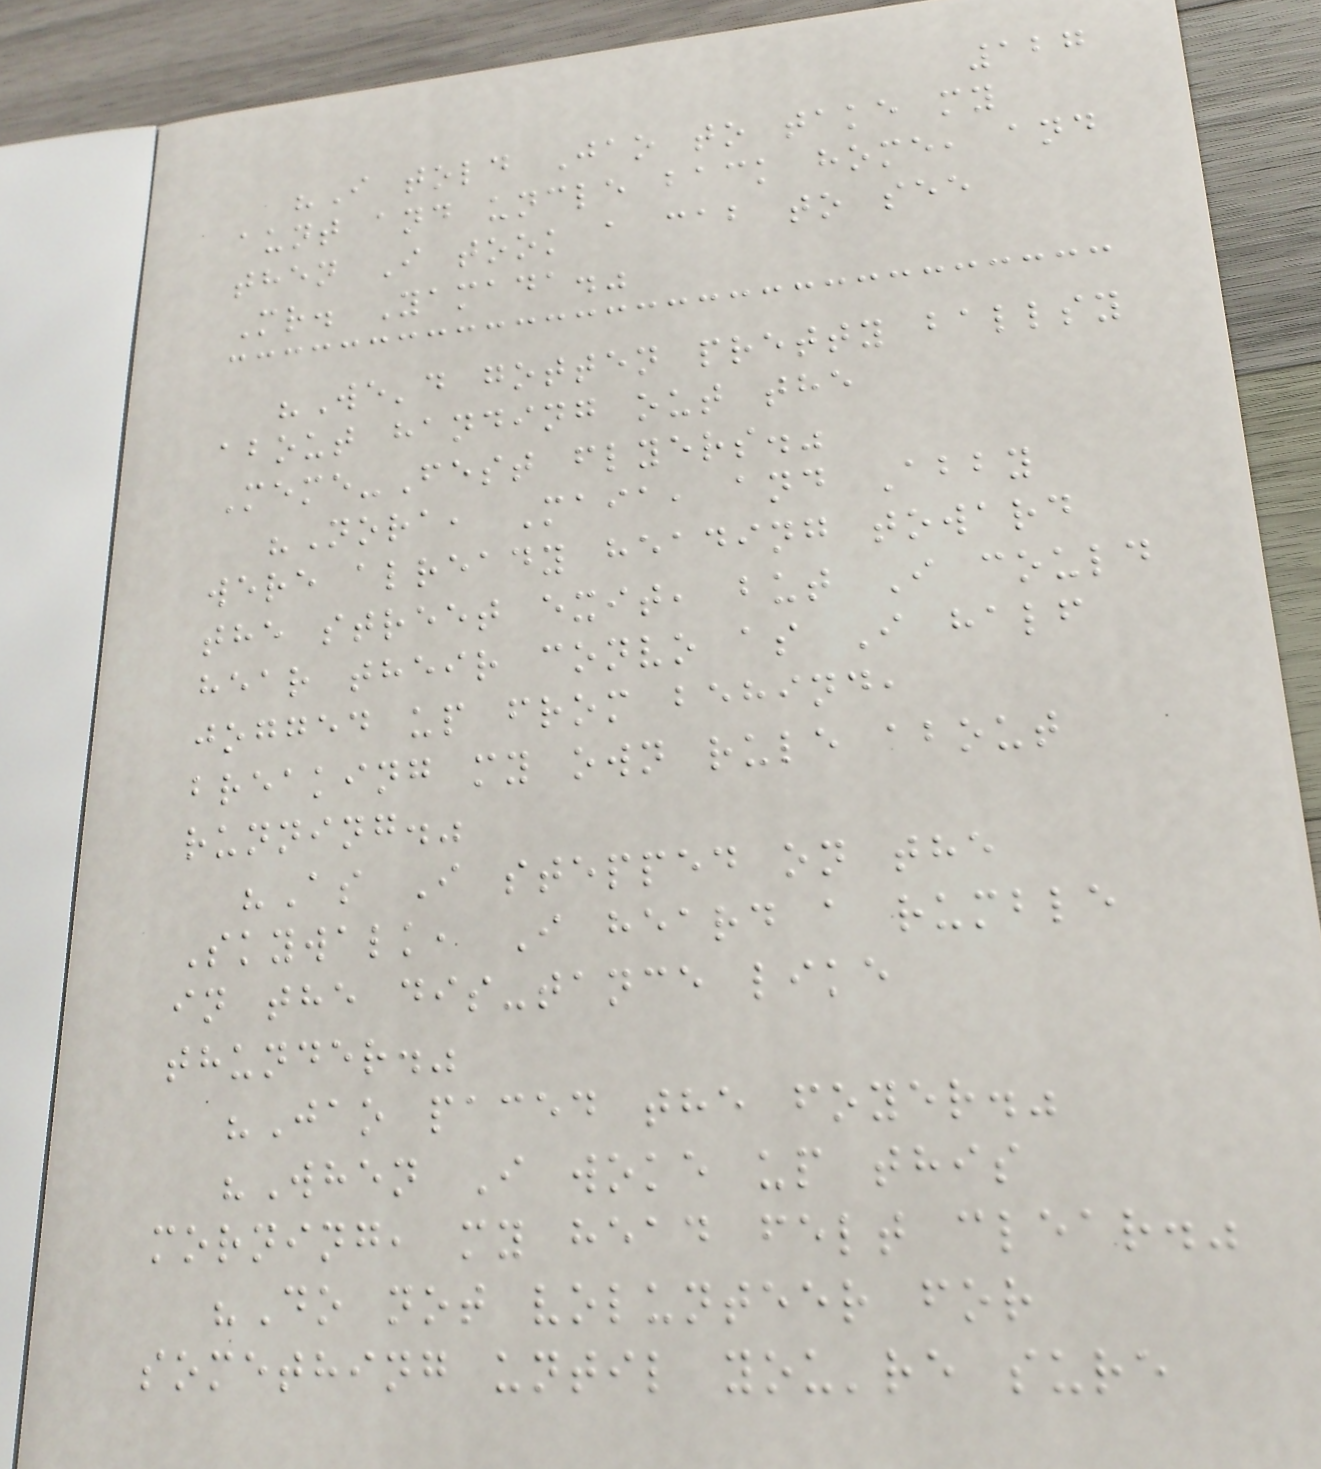127
"I told Jao to take my
aunt and uncle back home, and
then I took a cab to see
Mr. Yamada."
"We'd gotten pretty ballsy
about handing out the
Meme-Fest flyers."
"Nora, Maia, and Abby
were already heading toward
the street exit, but I could
hear their convo as I half
jogged up from behind,
breaking my own rule about
running."
"As I stepped on the
Skywalk, I heard a rumble
in the dis-tance like
thunder."
"Jao paced the foyer."
"When I woke up this
morning, my head felt clear."
"Do not volunteer for
something until you're sure
